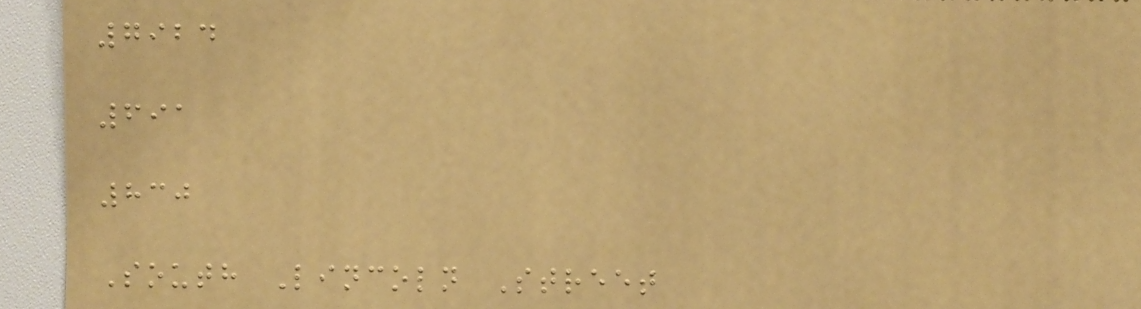7924
691
830
South Lincoln Street
